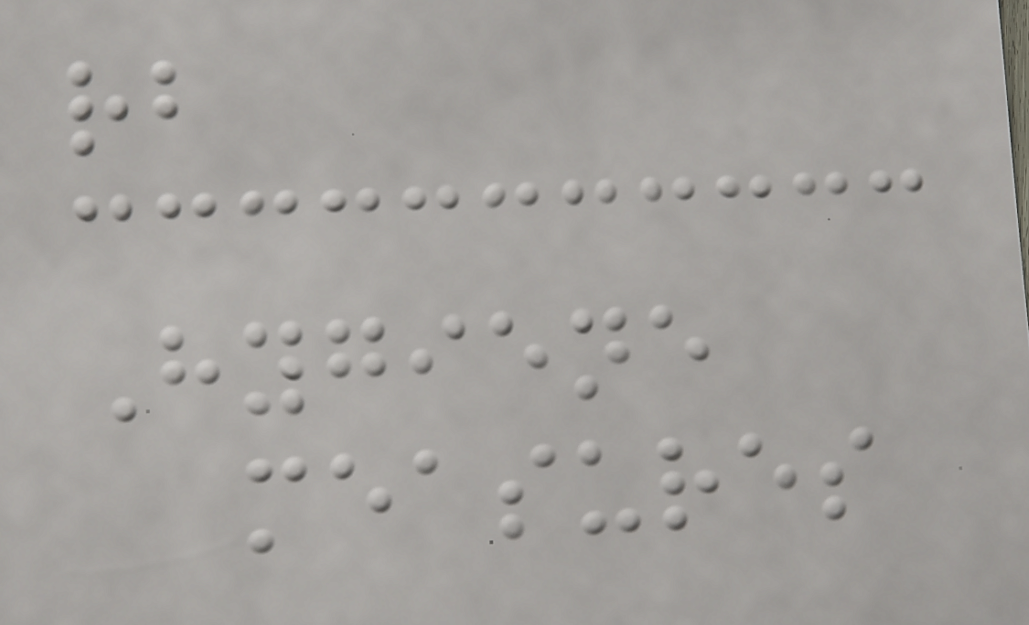rb
Hygiene
measures
